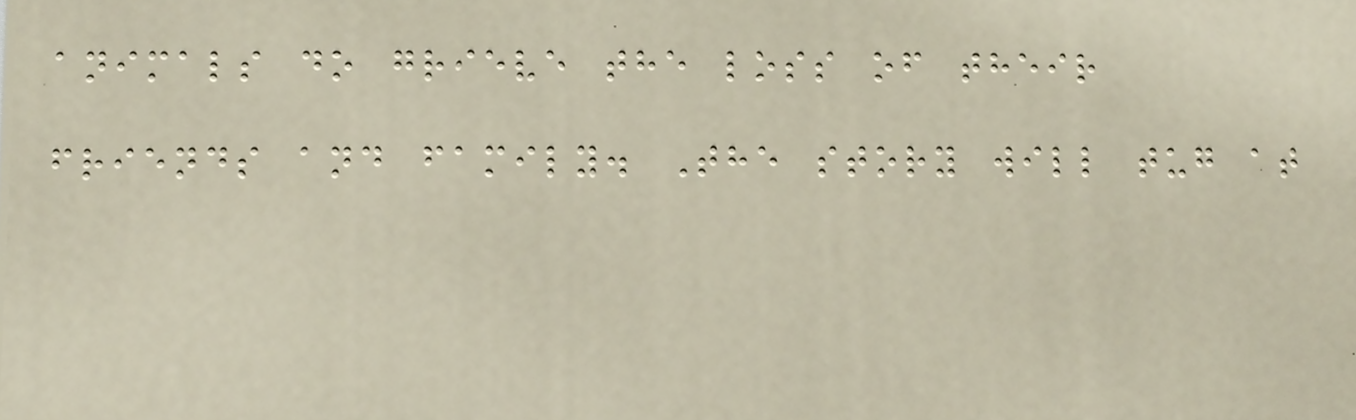animals do grieve the loss of their
friends and family. The story will tug at
